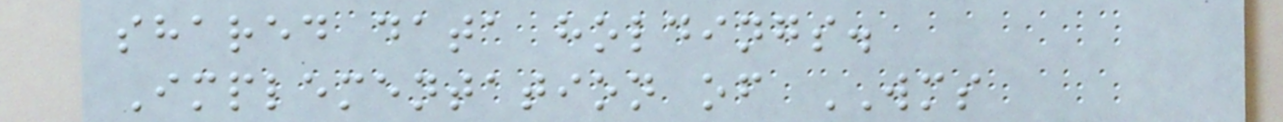shared data holdings.
Implementation of WMS
